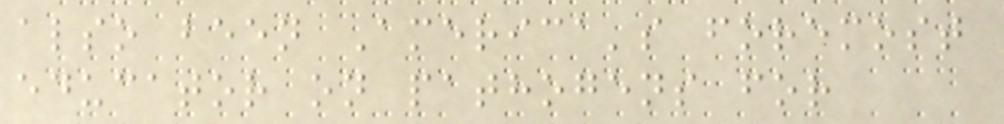also been America's foremost
educator on pathogens for
